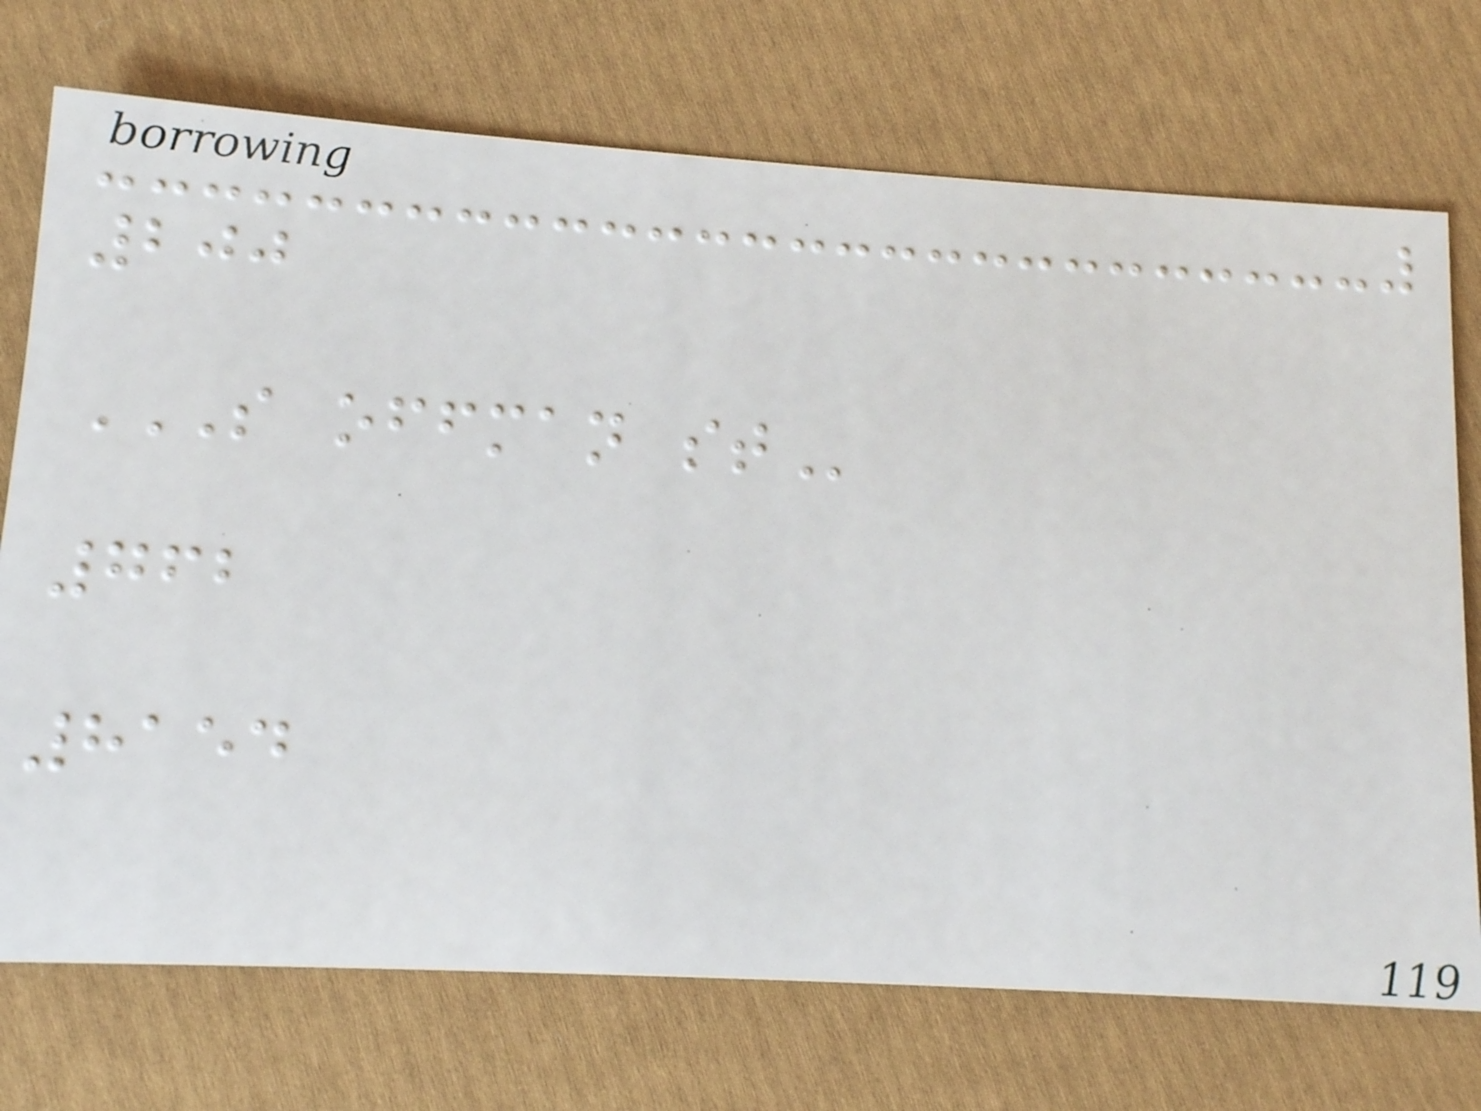200
S OFFMAN ST
762
8154
